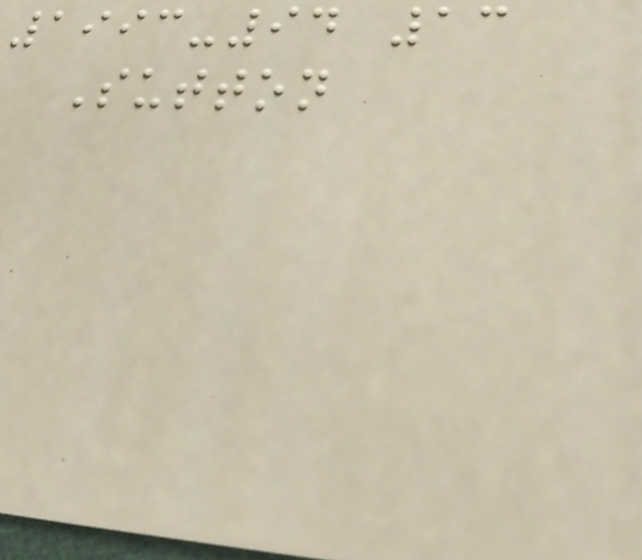1993-94 13
Sutton
